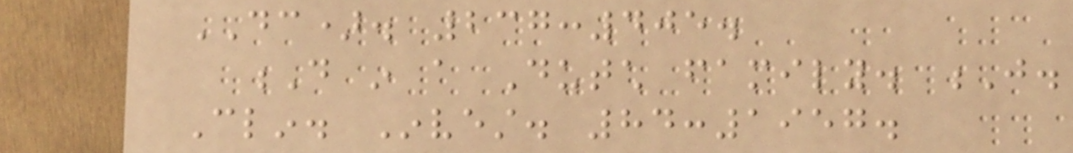DC). 237:405.
D in a Dutch family. J.
Clin. Invest. 84:1957.
